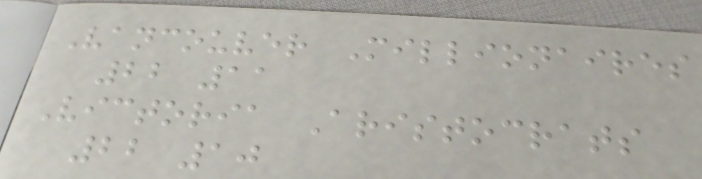Vancouver Millionaires
22 11
Victoria Aristocrats
22 10
